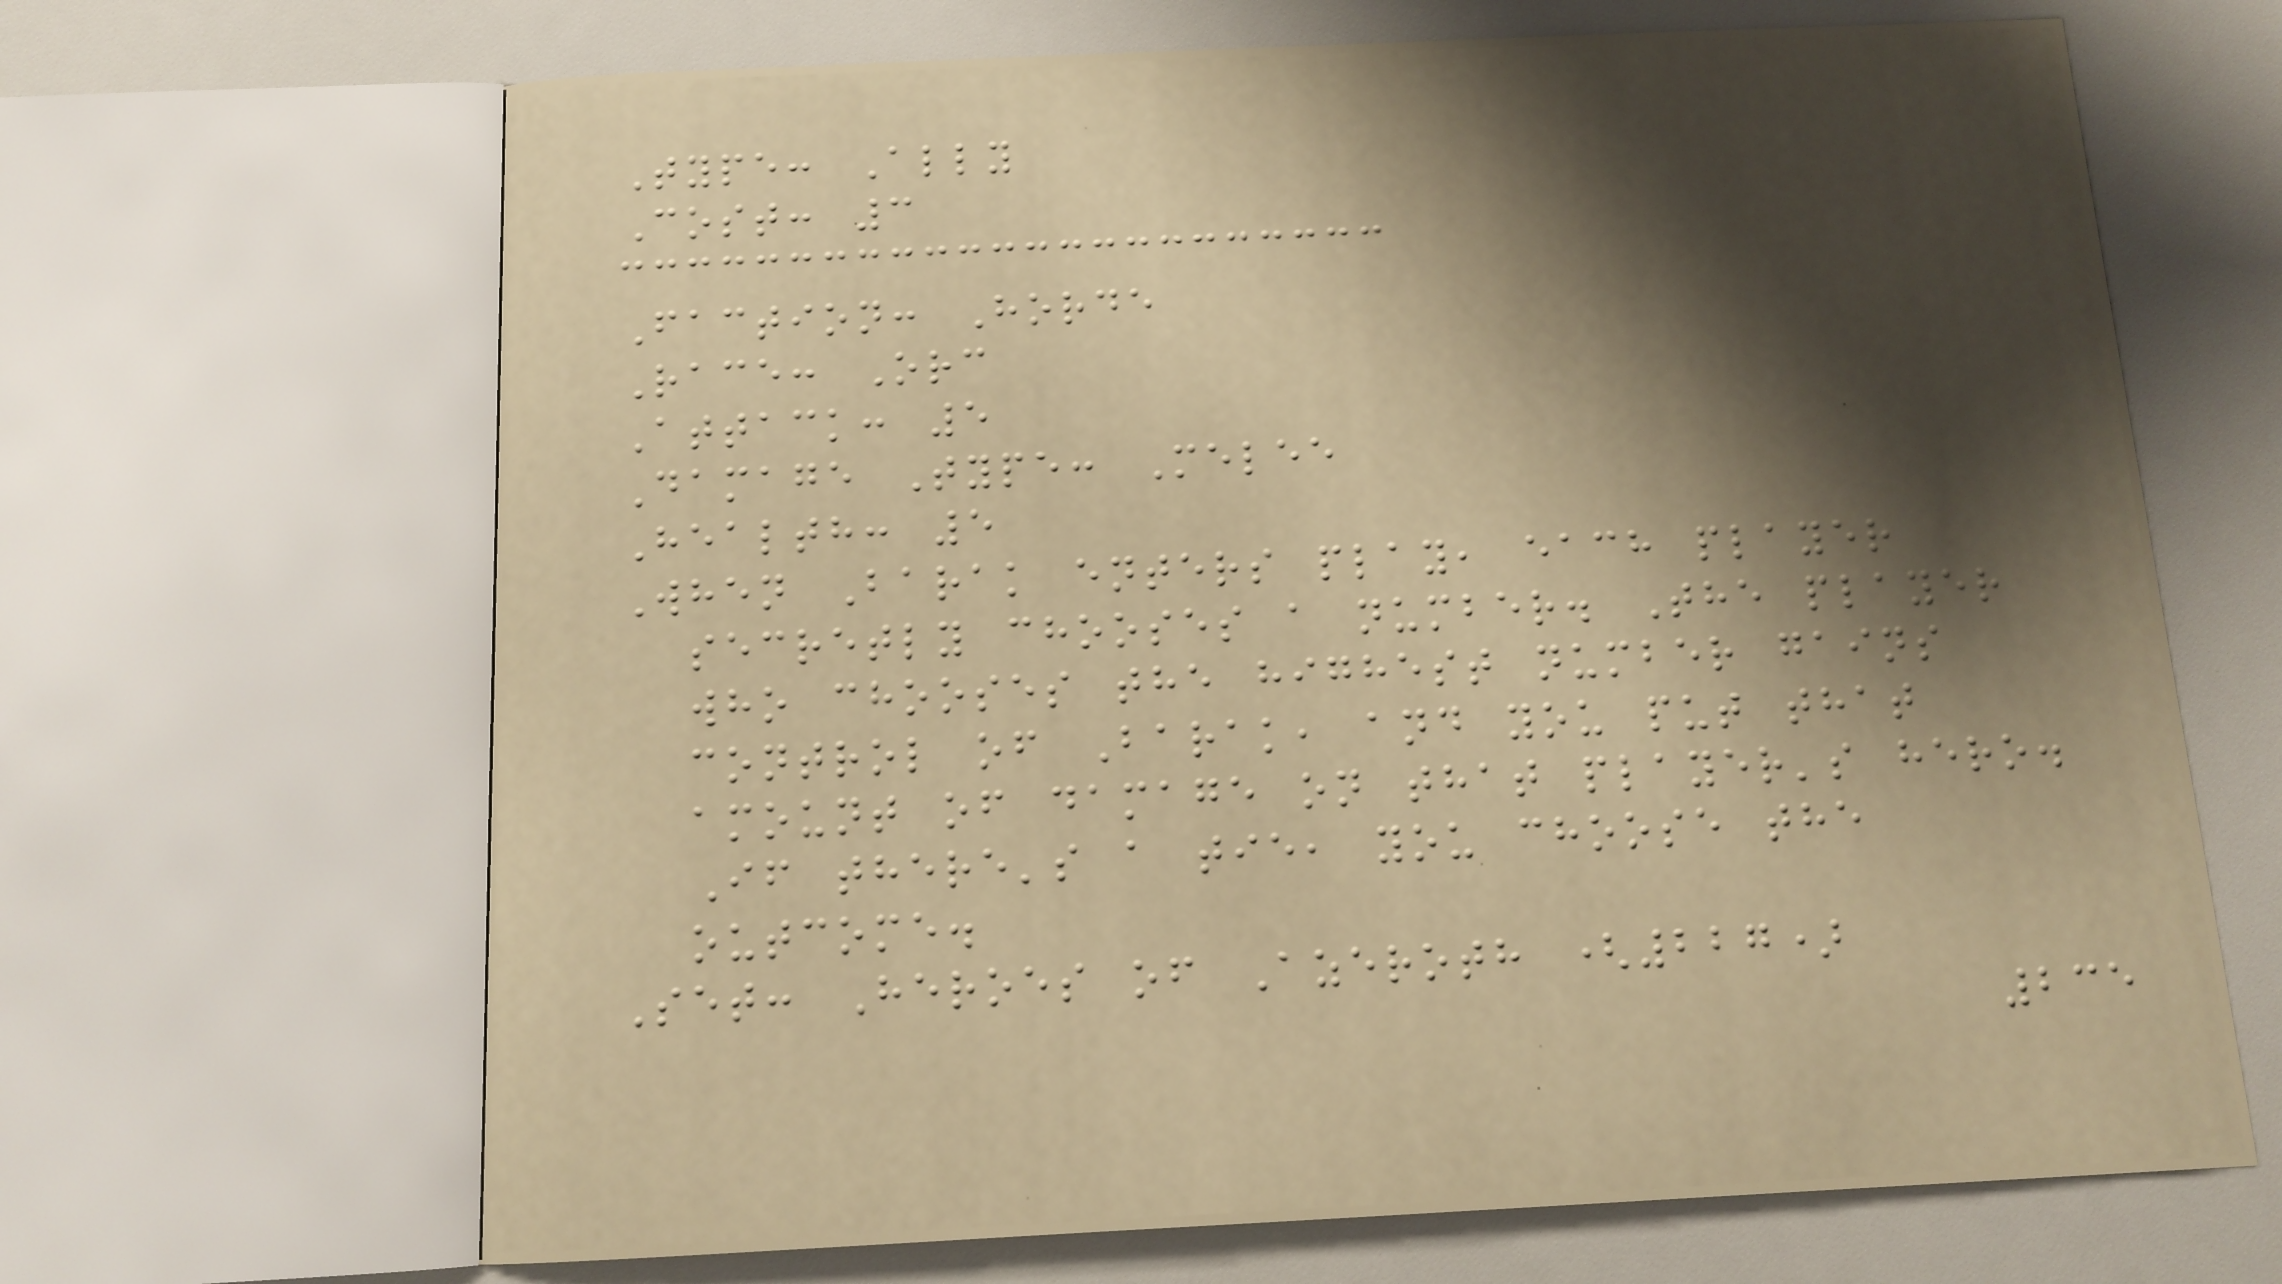Type: Ally
Cost: 3
Faction: Horde
Race: Orc
Attack: 5
Damage Type: Melee
Health: 5
When Barak enters play, each player
secretly chooses a number. The player
who chooses the highest number gains
control of Barak, and you put that
amount of damage on that player's hero.
If there's a tie, you choose the
outcome.
Set: Heroes of Azeroth (227)
235
